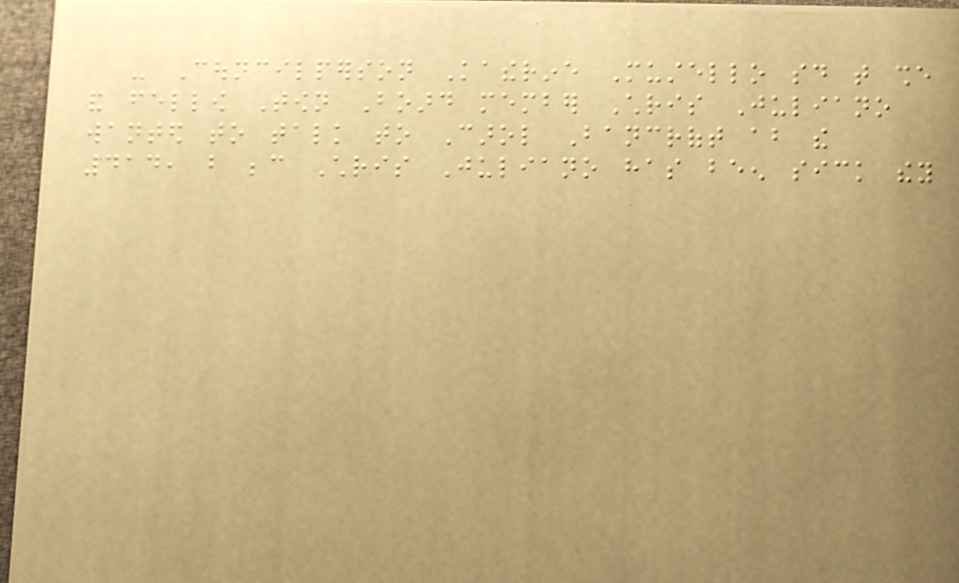- Councilperson Katherine Mustello said that she
and fellow Town Board member Chris Juliano
wanted to talk to Carol Bancroft about the
414, but because Chris Juliano has been sick they
